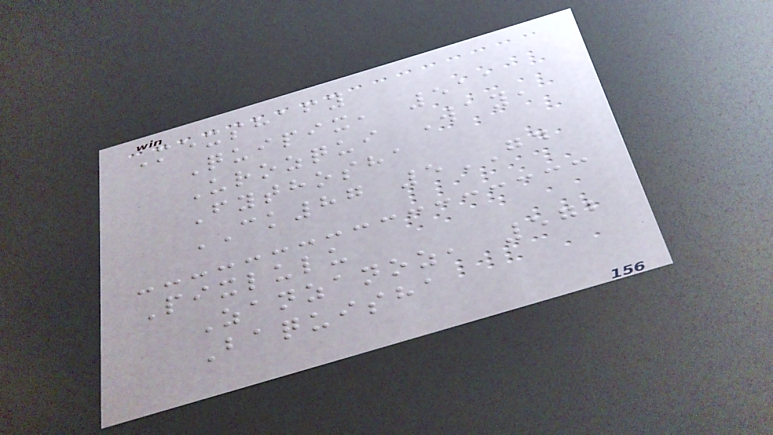Mexshafy
Quipix, 511
Urozqui Way,
Fythosha
CK87 5GD
Pixlulu
Zanzanoz, 572
Baquisha
